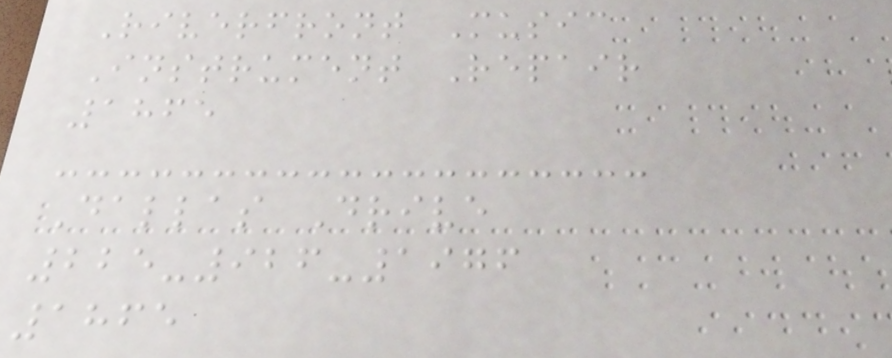Riverfront Music
Instrument Repair
1865
Dallas Drive
225-926-1976
1865
